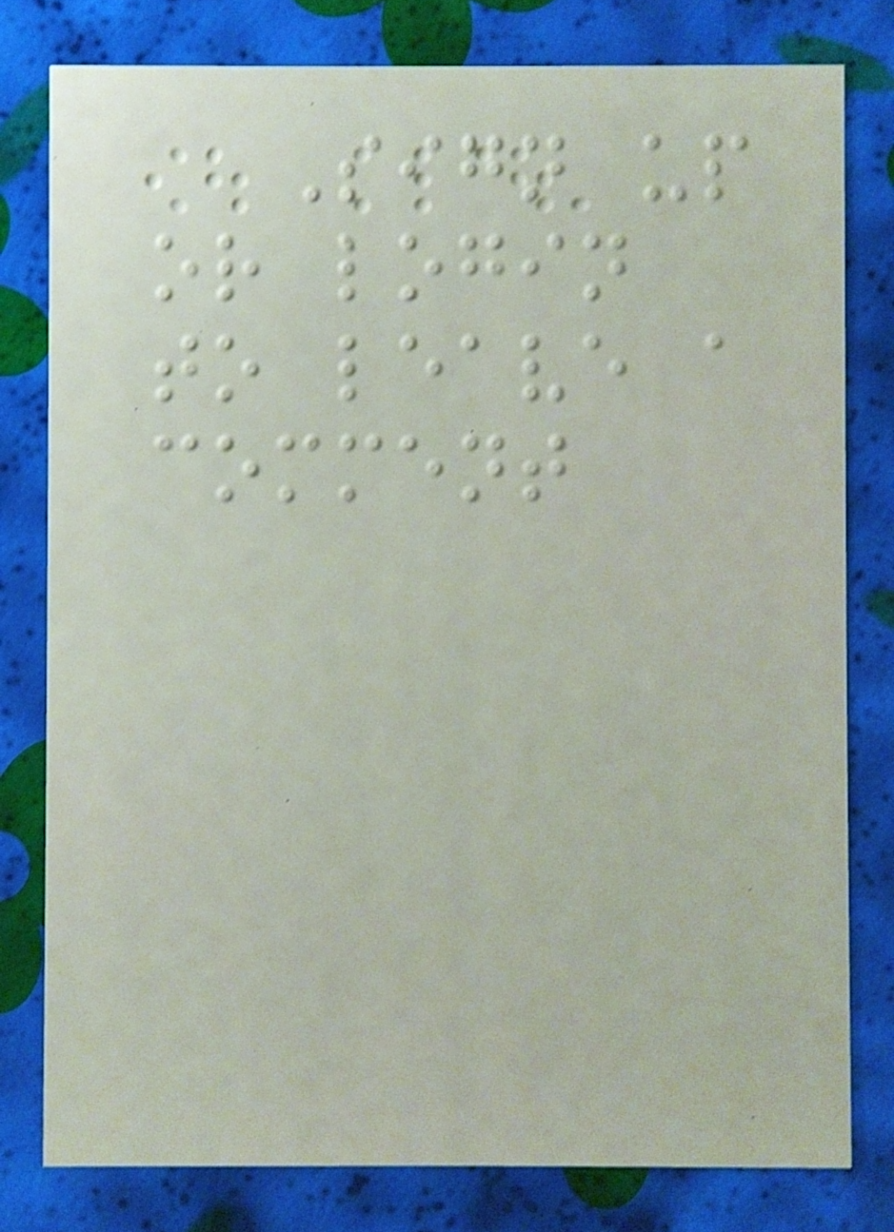Sign up
or login
to leave a
comment
